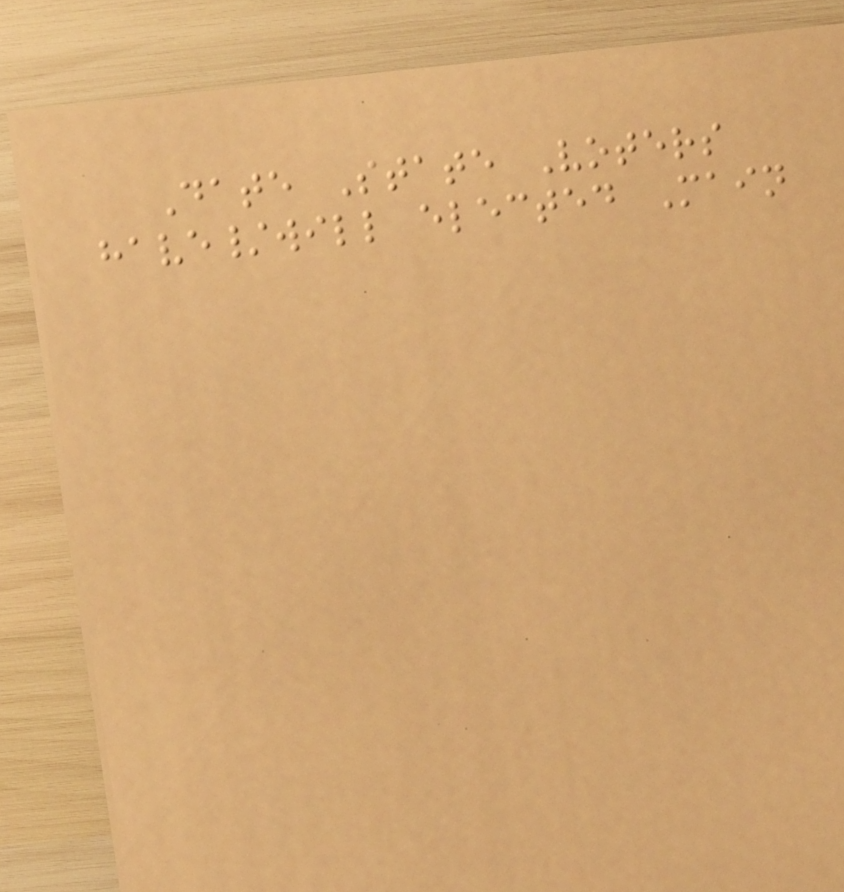Date State Voters
have/will elected Main
